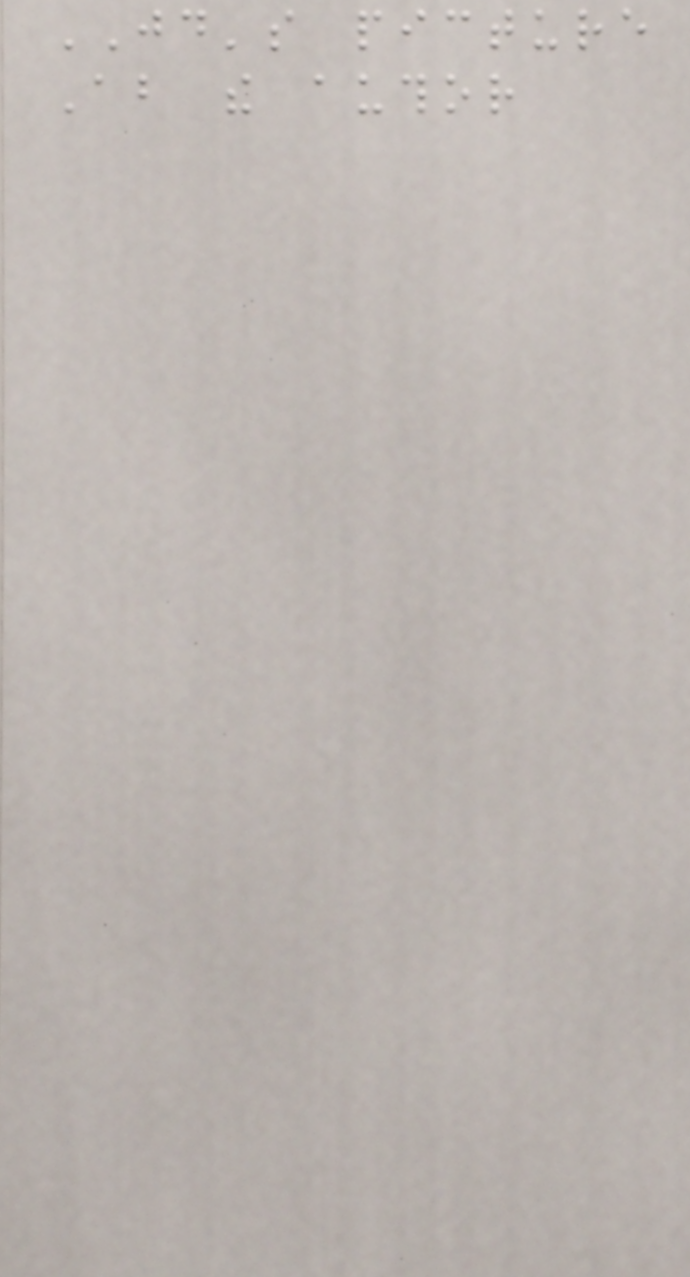JD's picture
About the author
